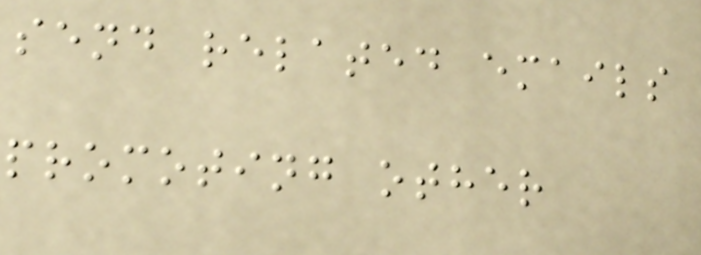send related emails
promoting other
